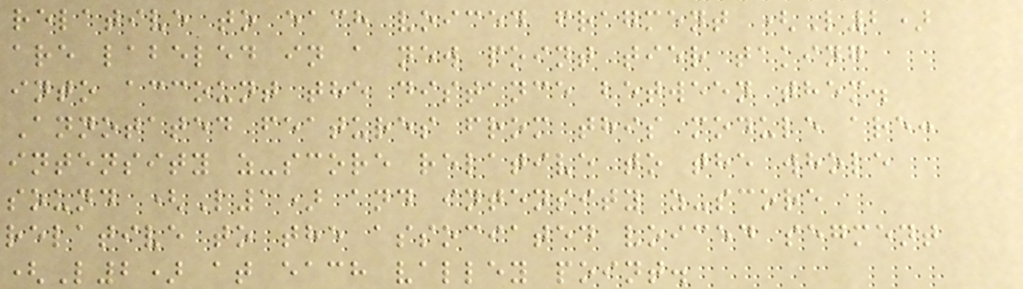relative to each voiced fragment (L2)
are labeled in a new point tier taking
into account the distance between them.
Annotated features from this module are:
intensity z-score relative to the whole
sound (L1) and intensity z-score
relative to the associated voiced segment
(L2) at each valley point.
